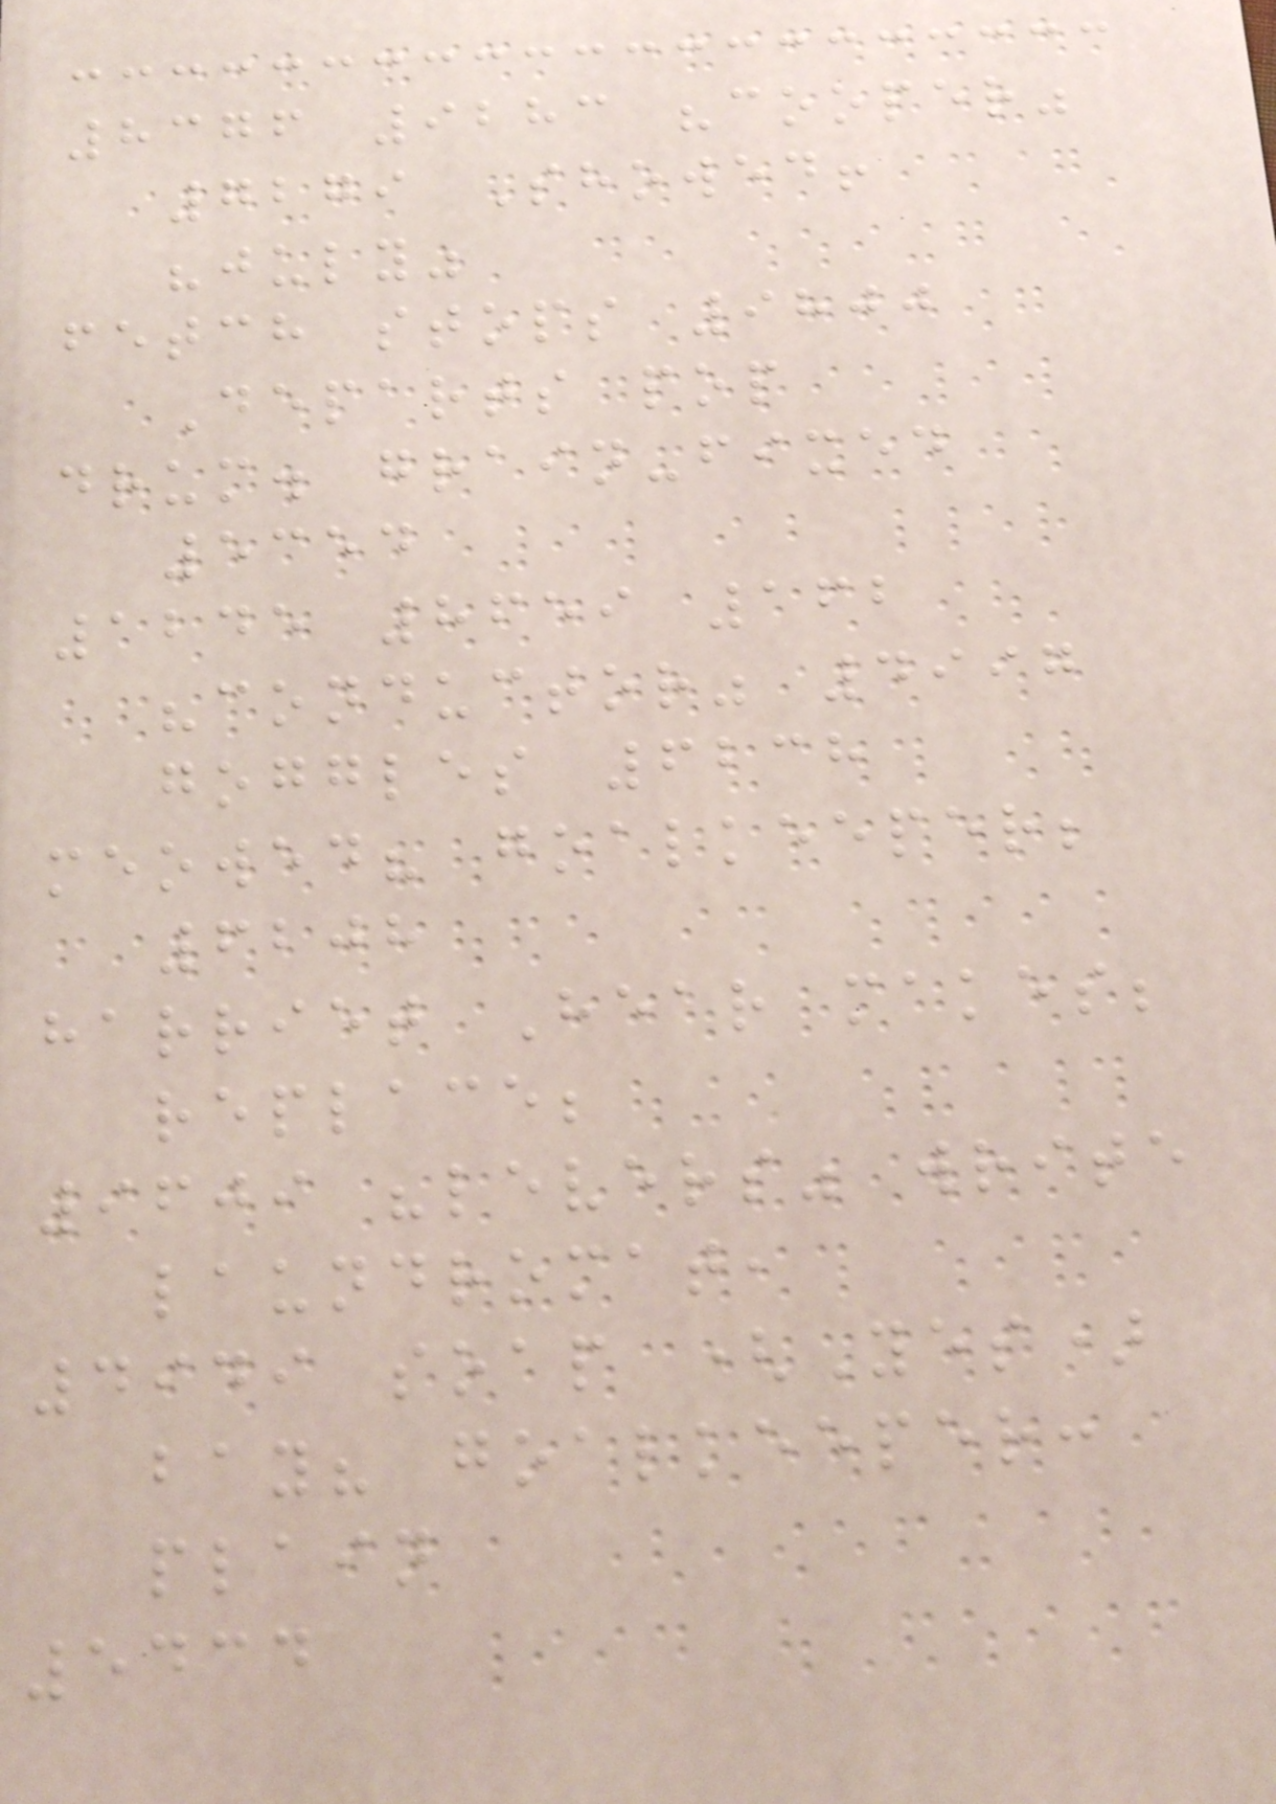8376 9283 "cooper"
7279 Showed!
"july"
fetch stops 9800
Departs pop
drum. grain-fixed
5354
1245 8659 162
"conductor" 4997
goggles 6238
meowed? goalkeeper;
6208
harriet Hear makes;
replace;
9609 "levers" write
laundromat,
4949 soap (Yes)
bay? goalkeeper:
plain
5434
